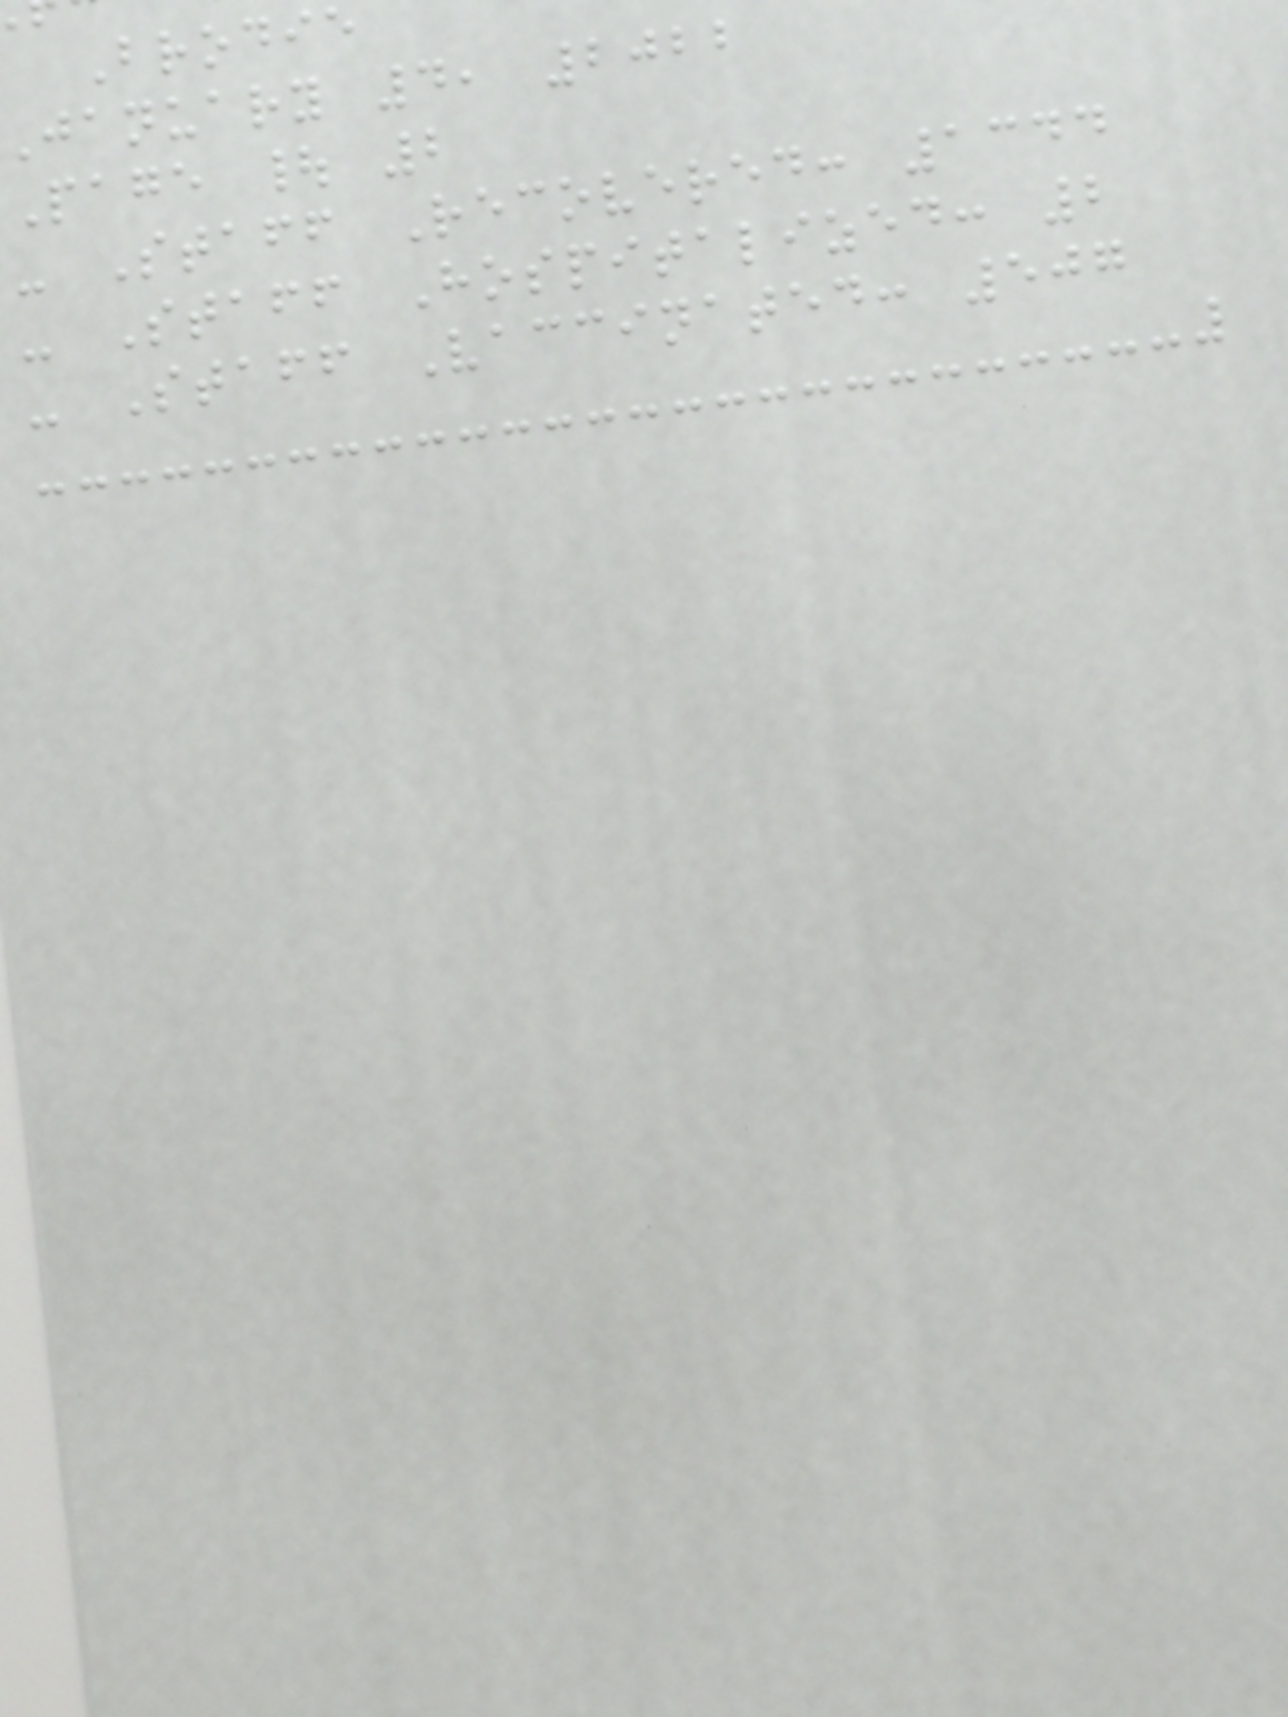Brodie
january 4, 2022
Page | 2
- Staff Recovered: 1344
- Staff Hospitalized: 2
- Staff Vaccinated: 507
